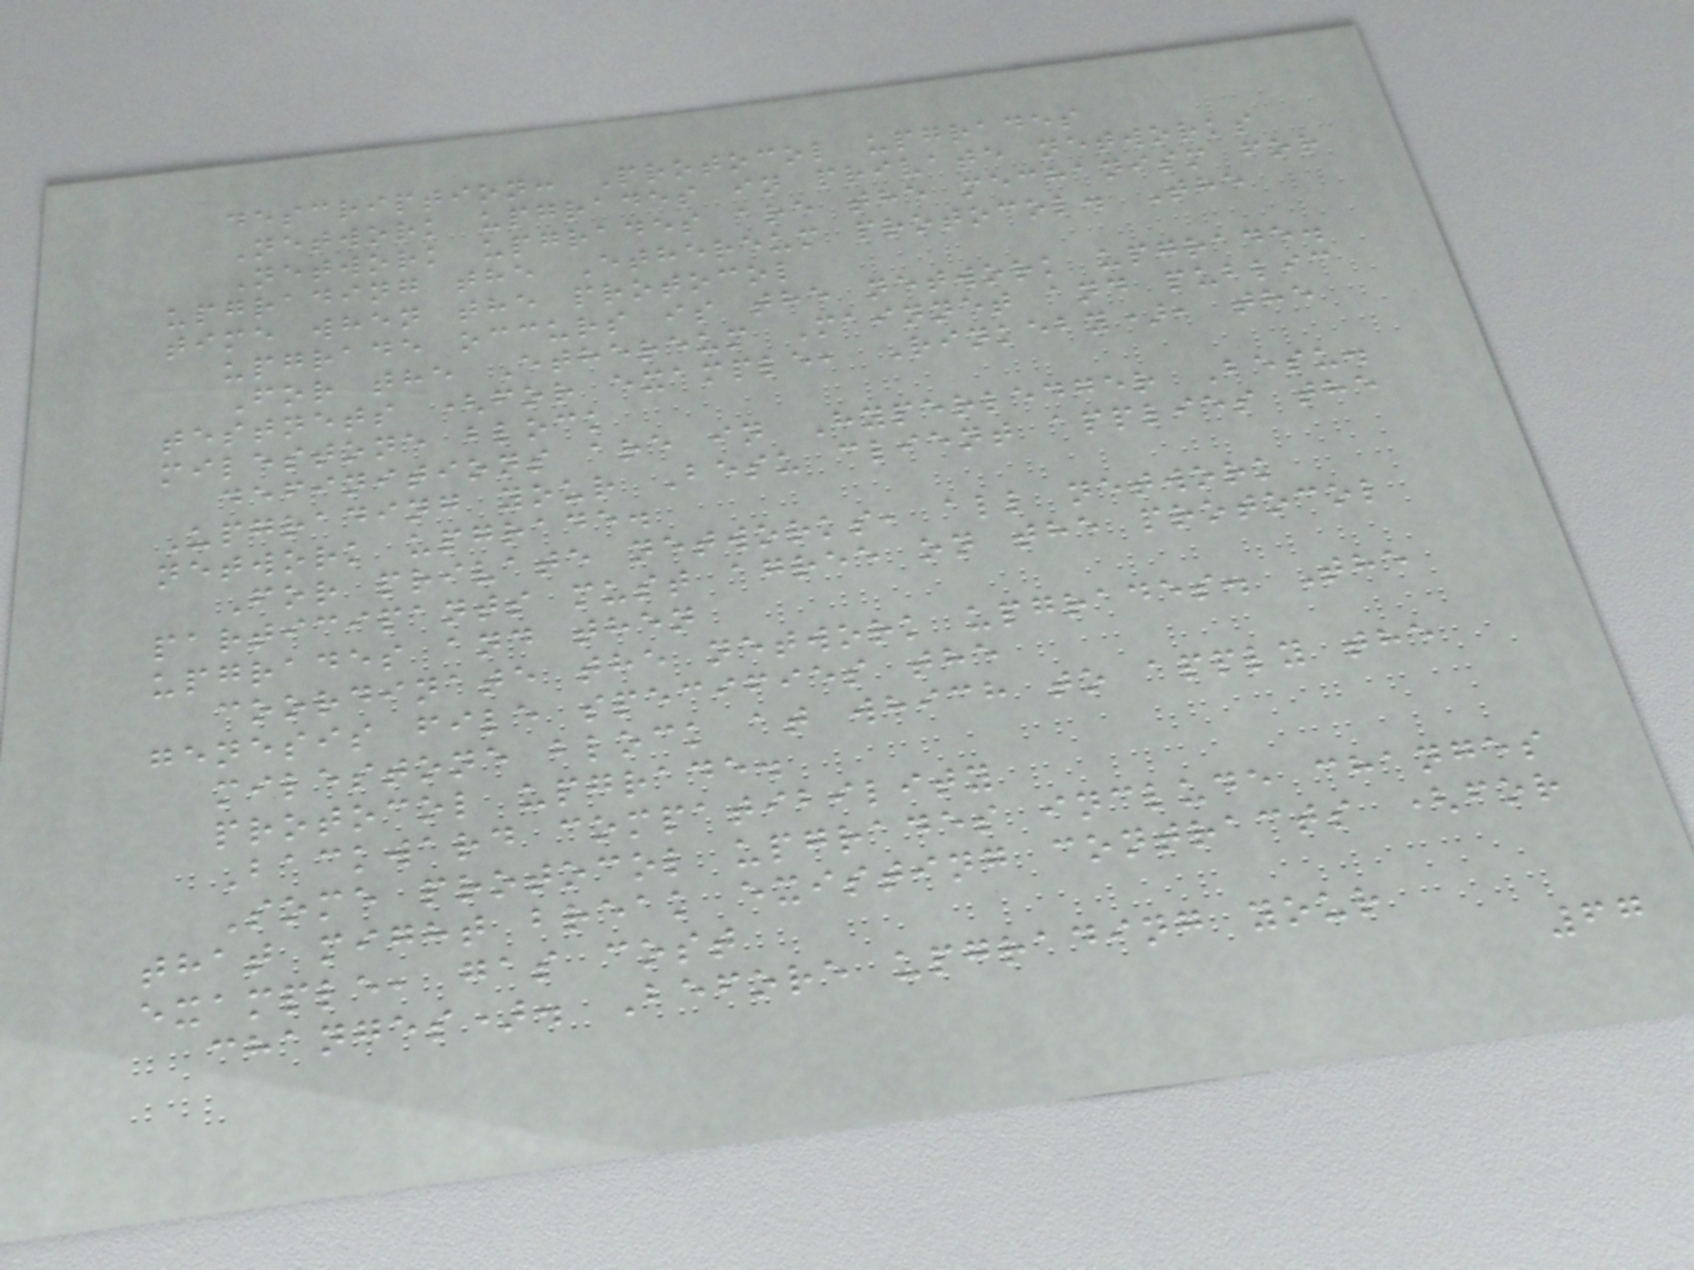description: Protocol upgrades
Network upgrades in private networks
Network upgrades are the mechanism for
upgrading the Ethereum protocol. The
time when the protocol
upgrade occurs is the network upgrade.
For the Ethereum Mainnet and public
testnets (for example, Rinkeby), the
milestone block
definitions are in Hyperledger Besu.
Upgrading your Besu client applies the
network upgrade.
For private networks, all network
participants must agree on the protocol
upgrades and then
coordinate the network upgrades. The
genesis file specifies the
milestone block at which to apply the
protocol upgrade.
Backward compatibility
Some protocol upgrades include changes
that might break existing contracts (for
example, gas cost
changes). Before upgrading your
67
